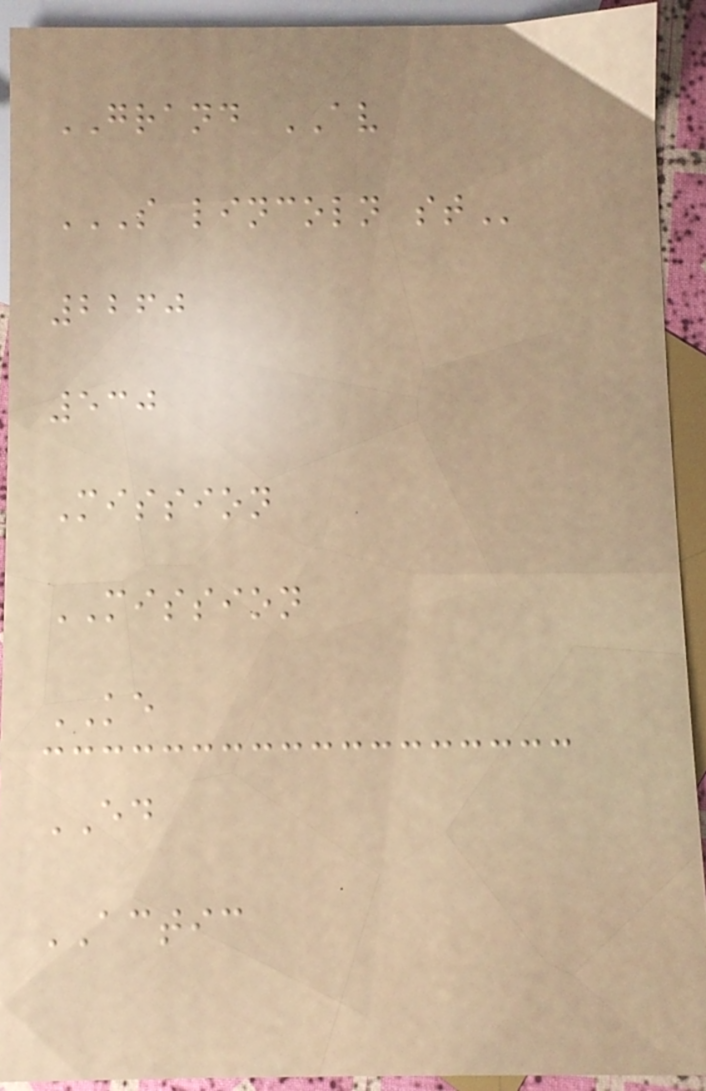GRAND AV
S LINCOLN ST
2260
530
Mission
MISSION
KE
ED
ACTIC
